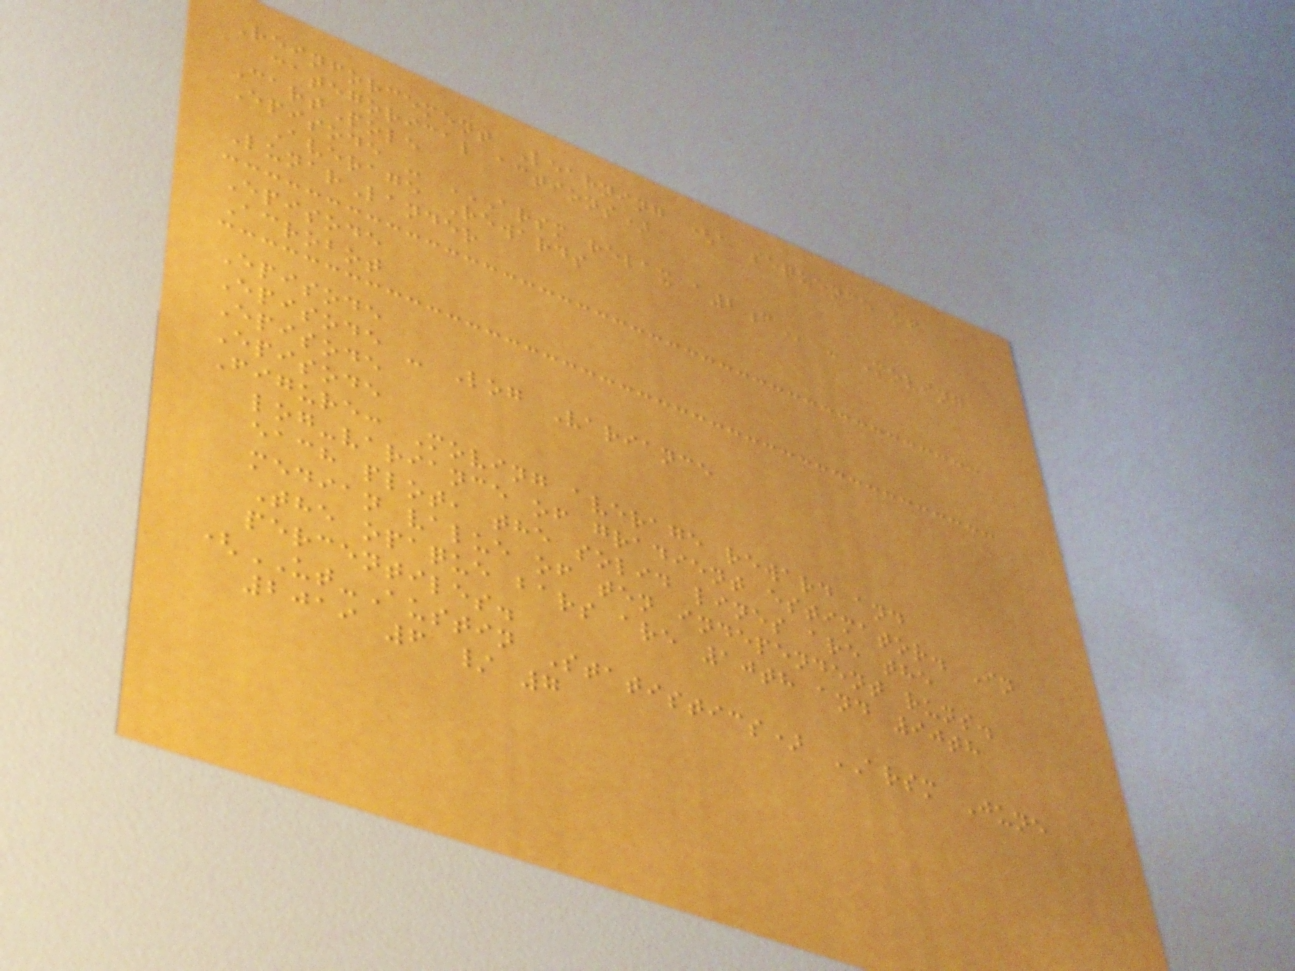Reinforcement Learning (a sequence of
categorical actions)
CartPole
Episode - ARSM RELAX A2C - Moving
Average Rewards
LunarLander
Episode
Acrobot
Episode
Episode - Log Variance
Episode
Episode
Figure: Moving average reward and
log-variance of gradient estimator. In
each plot, the solid lines are the
median value of ten independent runs.
The opaque bars are 10th and 90th
percentiles.
(UT-Austin Statistics) ARSM June
2019 6 / 7
